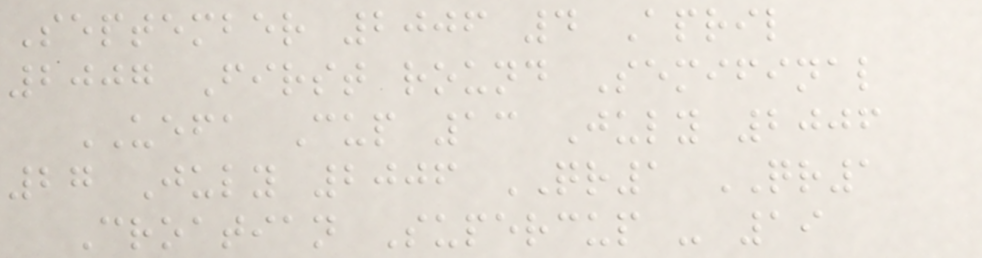September 2006 4 April
2007 First round Semifinal
UEFA Cup 13 July 2006
27 July 2006 QR1 QR1
Croatian Supercup - 19
